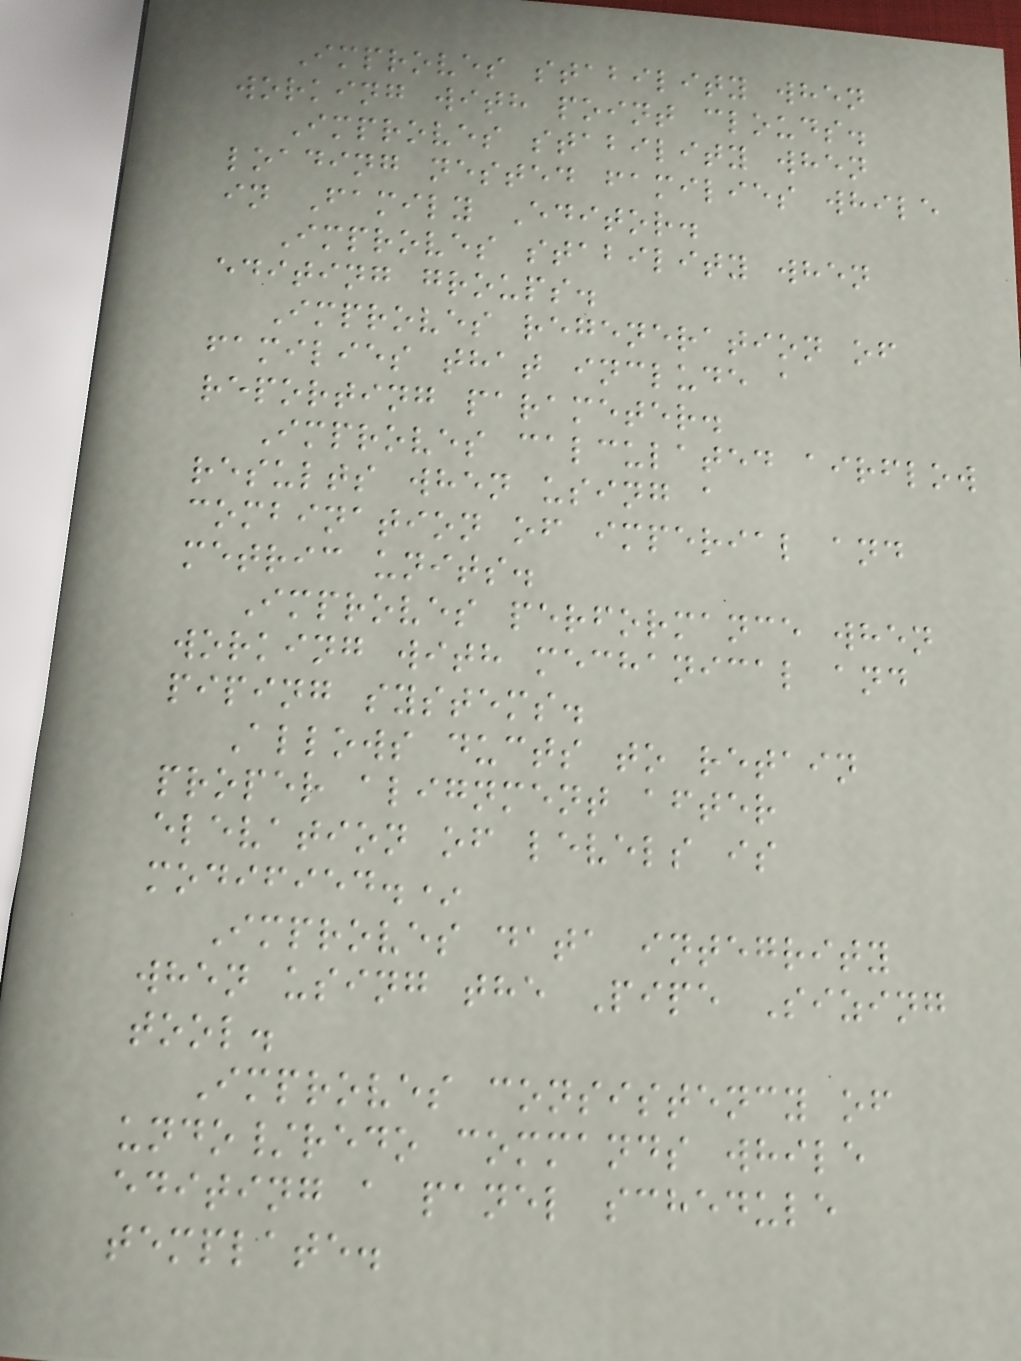Improves stability when
working with point clouds.
Improves stability when
loading nested families while
in Family Editor.
Improves stability when
editing groups.
Improves regeneration of
families that include a
reporting parameter.
Improves calculated airflow
results when using a
combination of imperial and
metric units.
Improves performance when
working with mechanical and
piping systems.
Allows ducts to retain
proper alignment after
elevation of levels is
modified.*
Improves data integrity
when using the Pipe Sizing
tool.
Improves consistency of
undo/redo commands while
editing a panel schedule
template.
